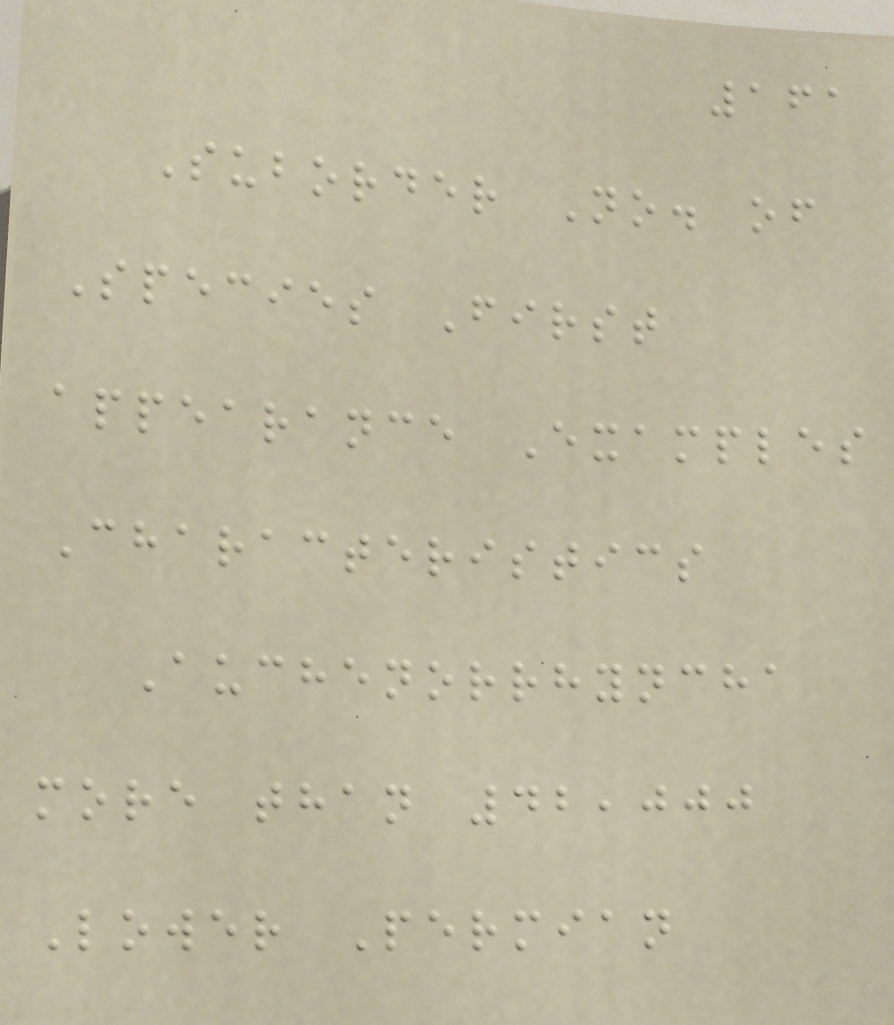161
Suborder No. of
Species First
appearance Examples
Characteristics
Auchenorrhyncha
more than 42,000
Lower Permian
